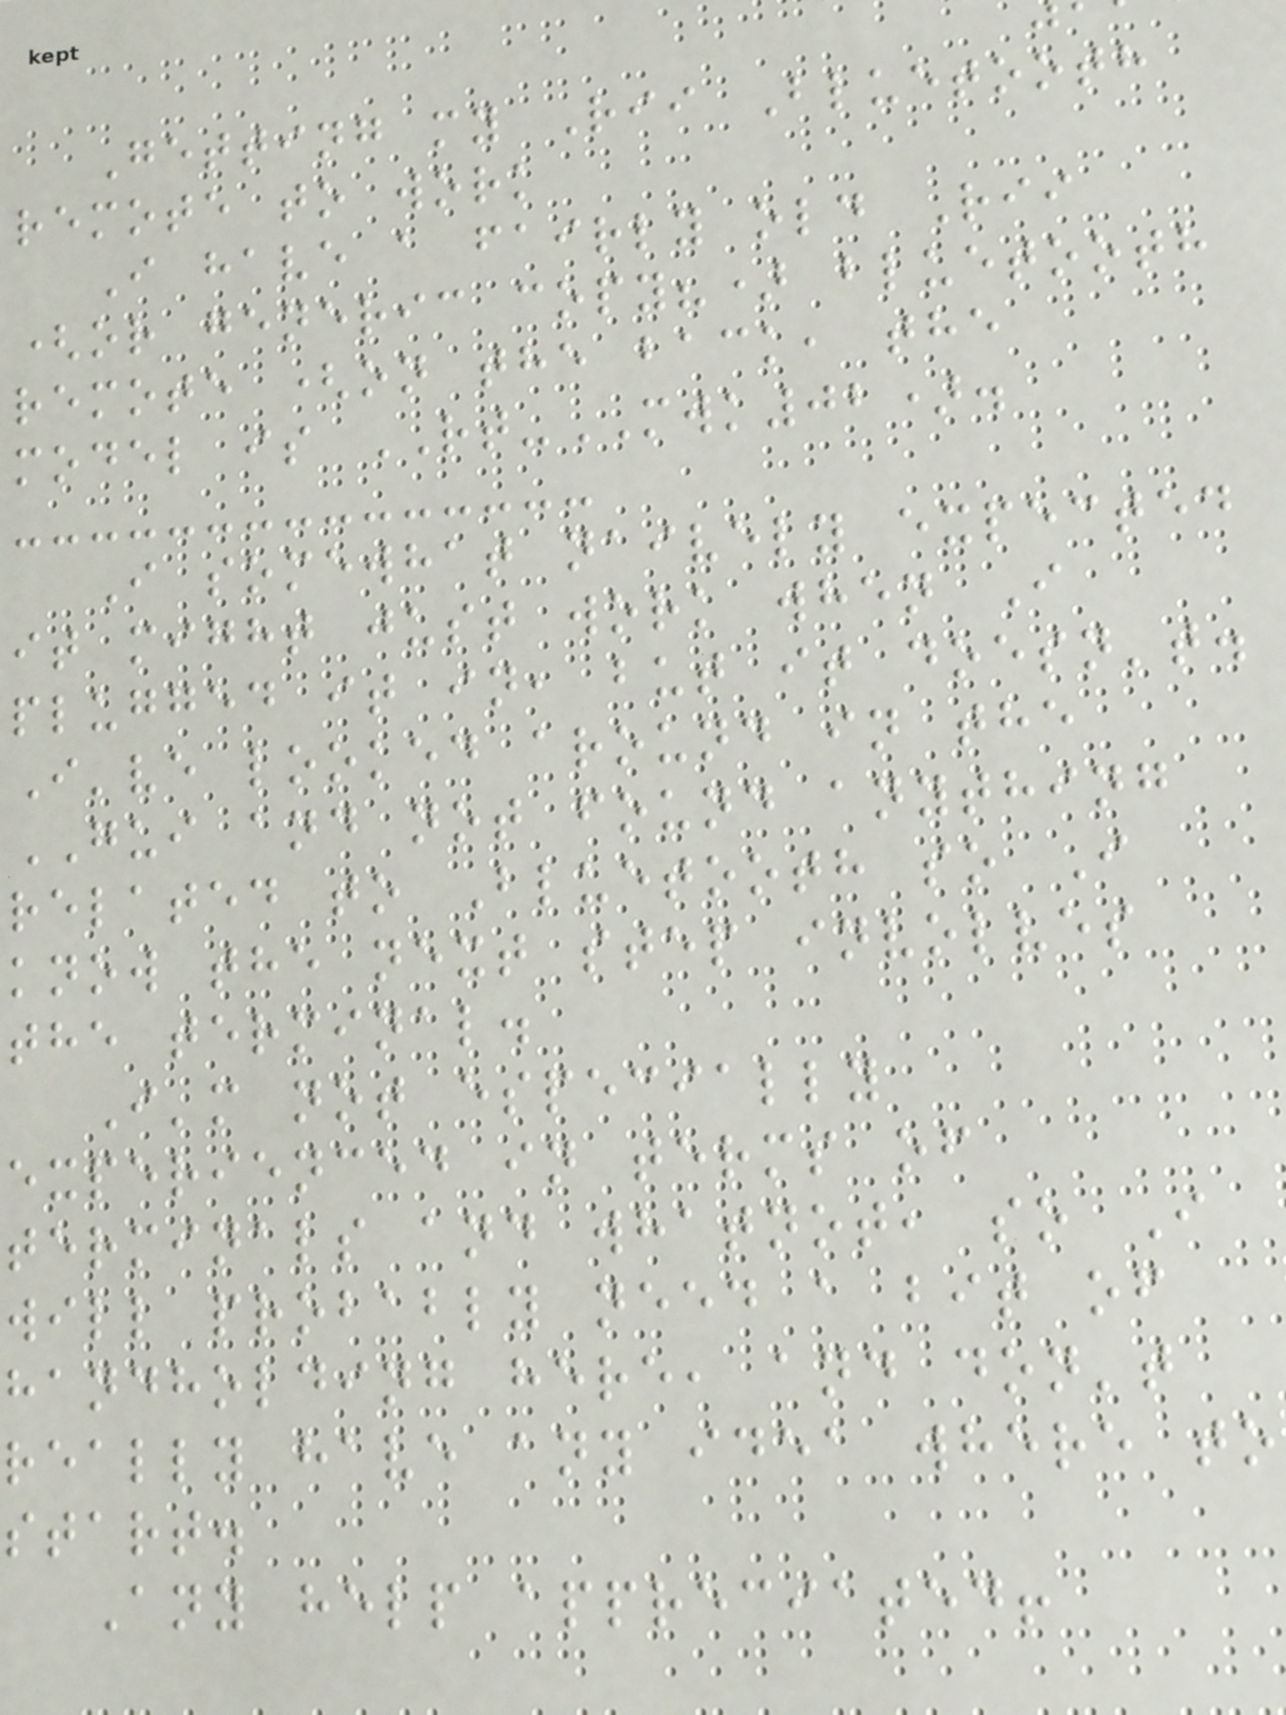Getting my Rii Bluetooth
remote to work
I have a fairly old Rii
(or generic copy?) bluetooth
remote (on the back, the
model is RT-MWK02).
I somewhat naively expected
it might just work when I
plugged it in, but it doesn't.
I've looked around in the
GUI and not found anything
related to Bluetooth so I
know the next step involves
the terminal.
I'm not especially
experienced in terms of
terminals and whatnot, so I
will probably need a bit of
handholding here, and don't
really have any idea where to
start.
Any help appreciated!
